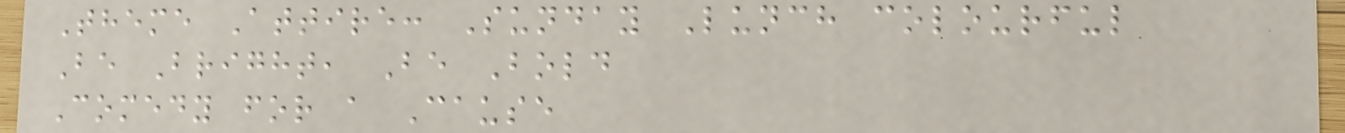Theme Attire: Sunday Lunch colourful
Be Bright, Be Bold
Comedy for a Cause
